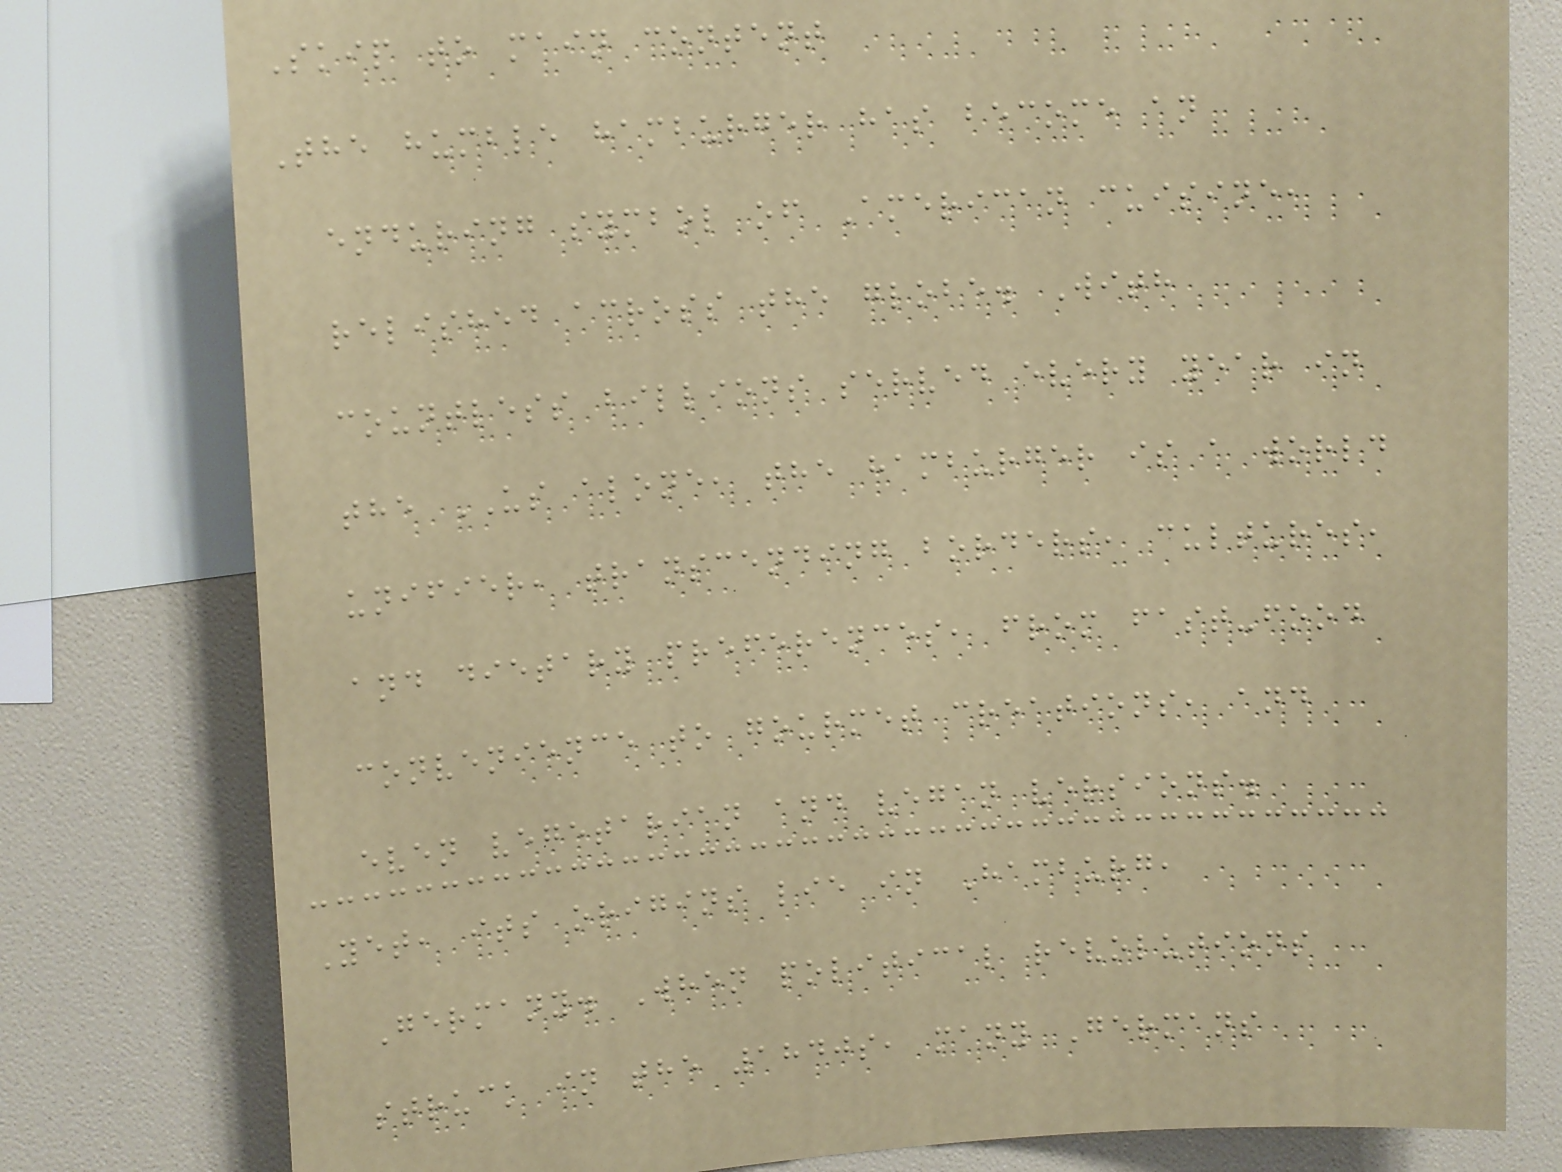Skip to main content
The humble hamburger has become an
enduring symbol of American cuisine,
relished across the globe. With
countless billions served every year in
the US alone, the hamburger is a world
unifier, transcending borders, cultures,
and dietary preferences, from fast-food
convenience to gourmet creations, and
even vegetarian and vegan versions.
Yet, its origins lie in Hamburg,
Germany. When political revolutions
struck in the 1840s, many Germans
